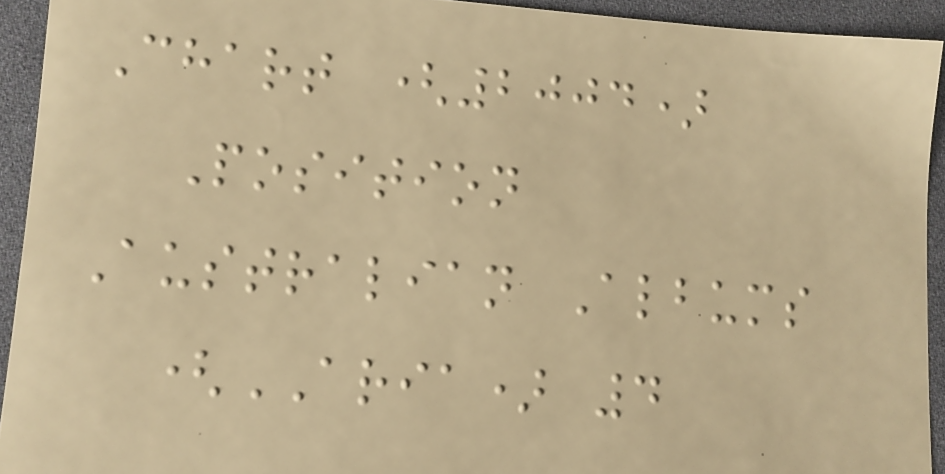Chart (2004)
Position
Australian Albums
(ARIA) 4
